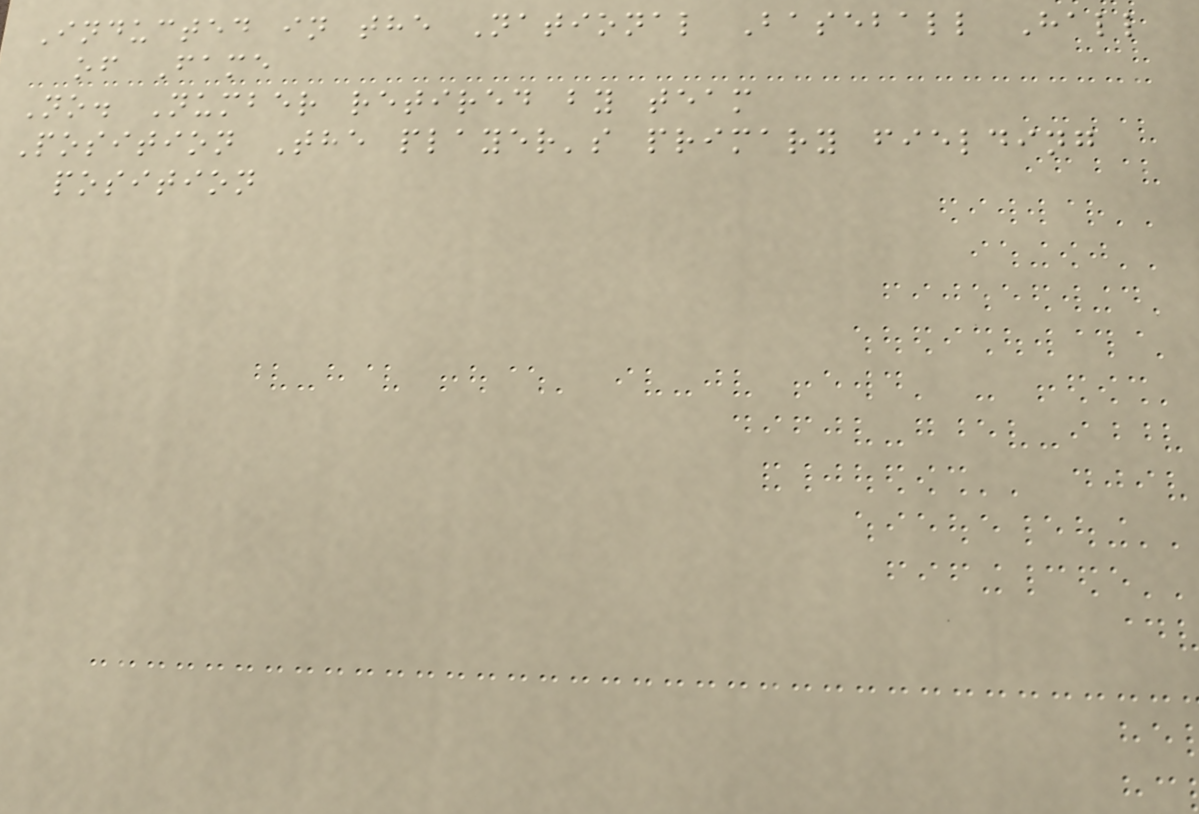Inducted in the National Baseball Hall
of Fame
No. Number retired by team
Position The player's primary fielding
position
